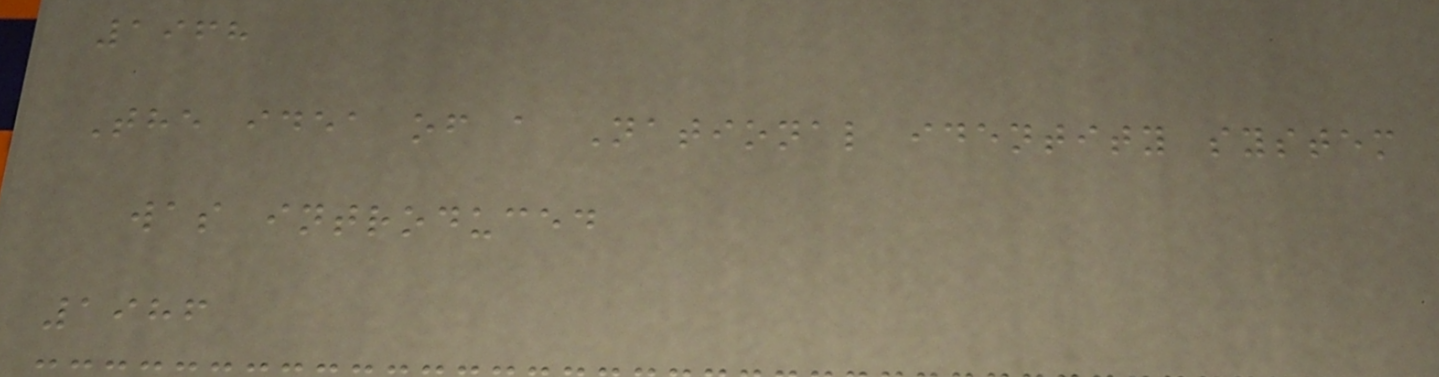1968
The idea of a National identity system
was introduced
1986
